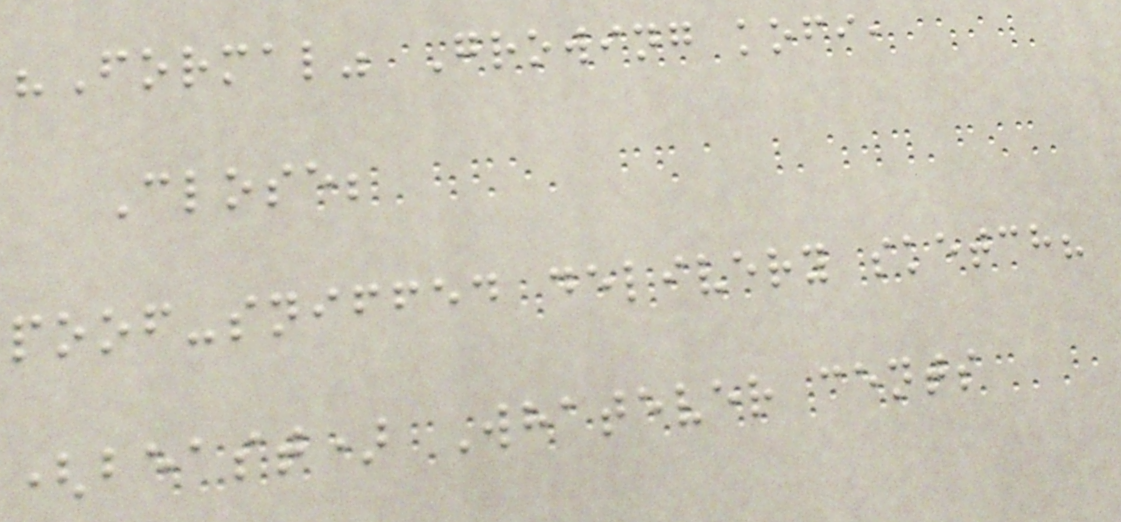"Formal" Growing kofi,
Close;
poof-sniffed delivery sketch?
(beast) Whatever cents
